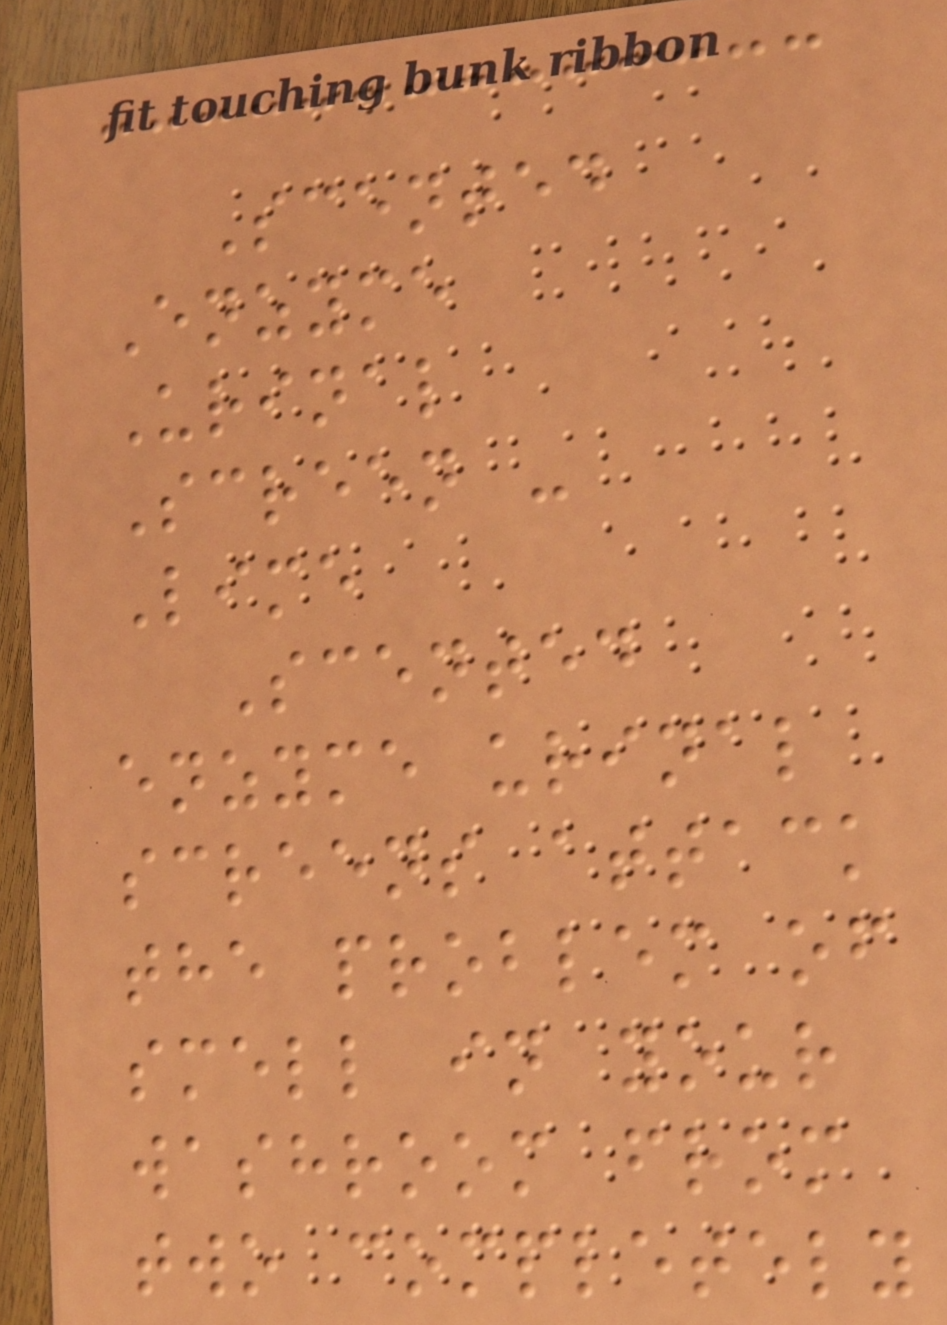Scented
Enzyme
Urinal
Screen -
Lime
Scented
enzyme urinal
screens attack
the problem of
smell in your
washroom from
two completely
